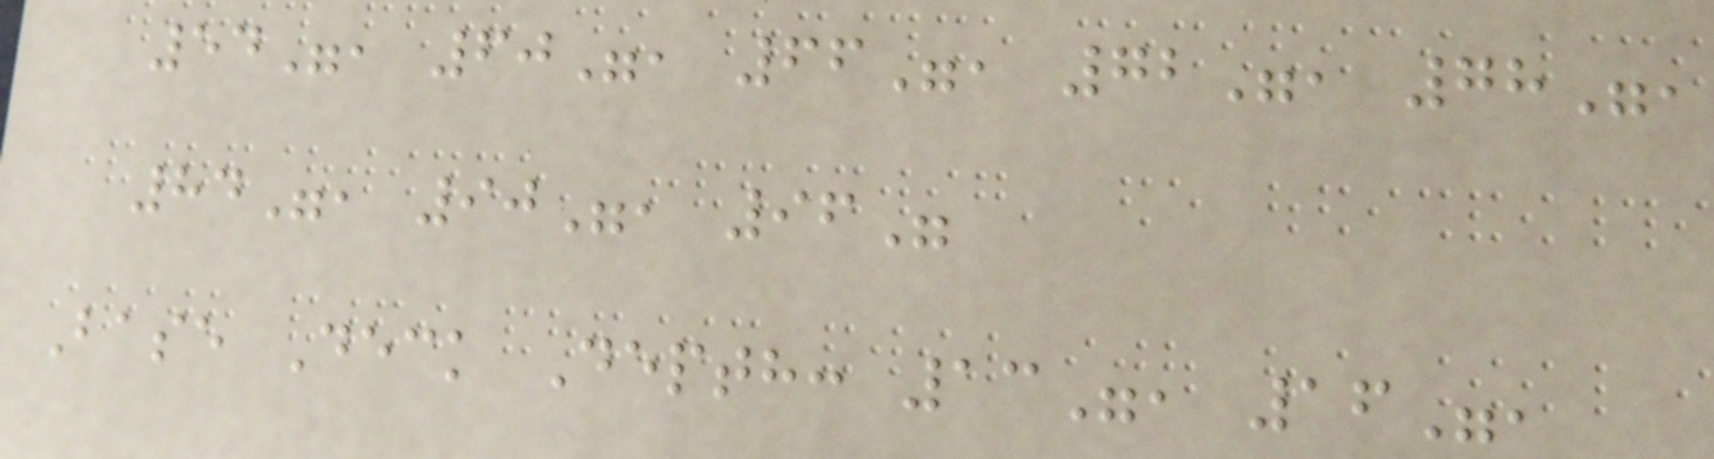54", 60", 66", 72", 78",
84", 90", 96"
Base Deck Depth: 13", 16",
